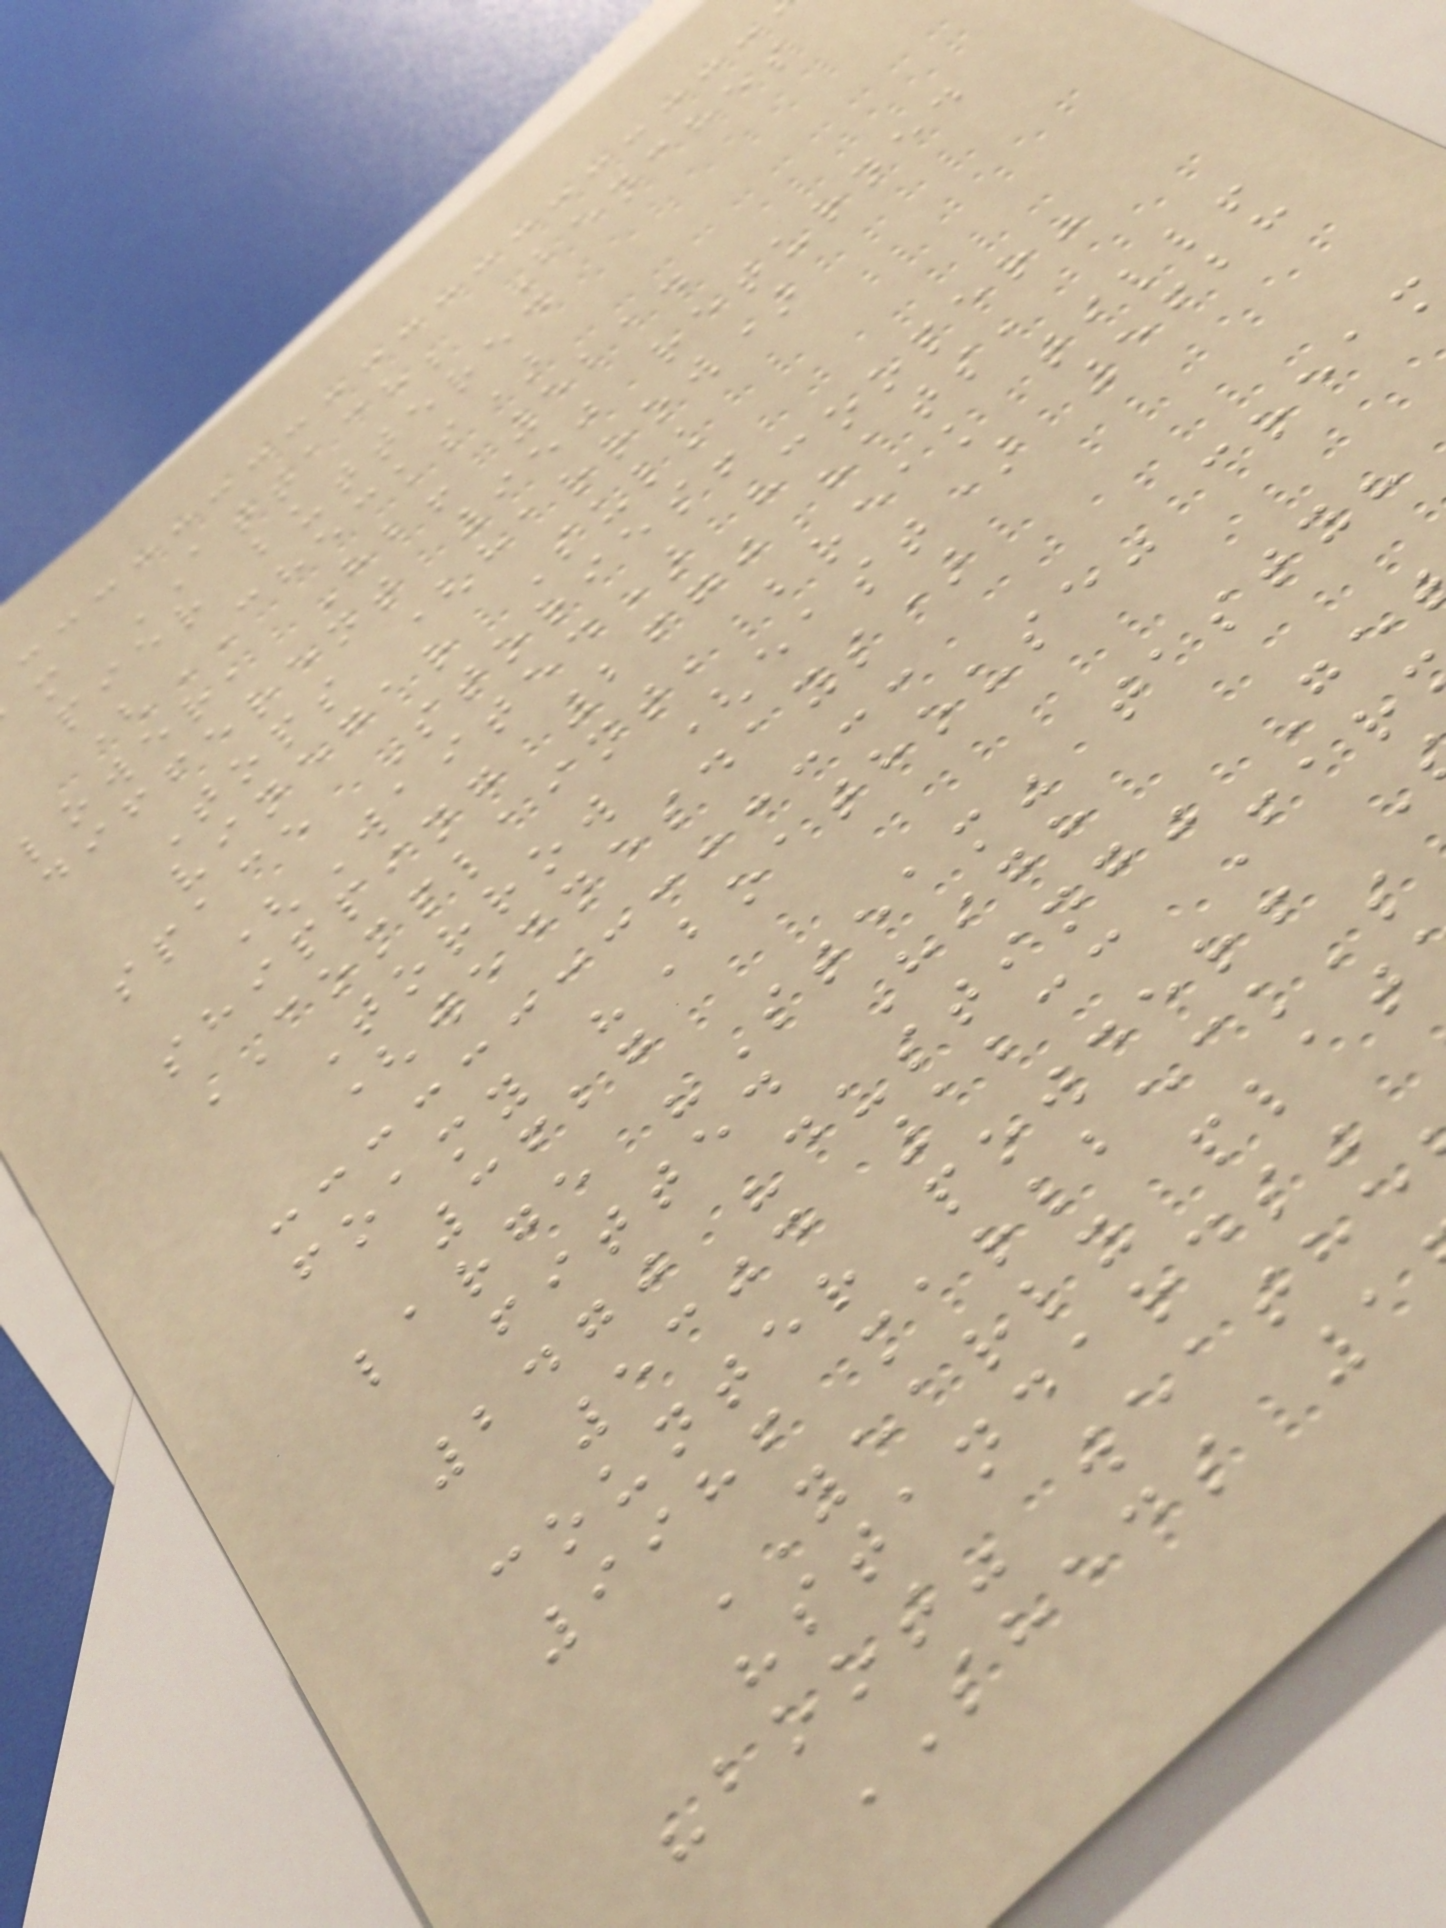m ATTACH; Benches
pier buttered
(CHECKS)
lower, Hb! 5214
different 950 returned
Tops (harrow)
vinegar Sulk
space Stories!
(Waited) "cooper"
shipping 2670 hats,
COMPLAINT, break till!
Torrow (east) 5628
(wednesdays)
foamy "Boathouse" cream
3627
large "Steam" tasty?
fitted High
2470 "dusting" Ge
5304 1233 Far
counter powder!
9986 marlbeck's
YEARLY plat
"standards"
"boot" weathe
SHEDS 1
